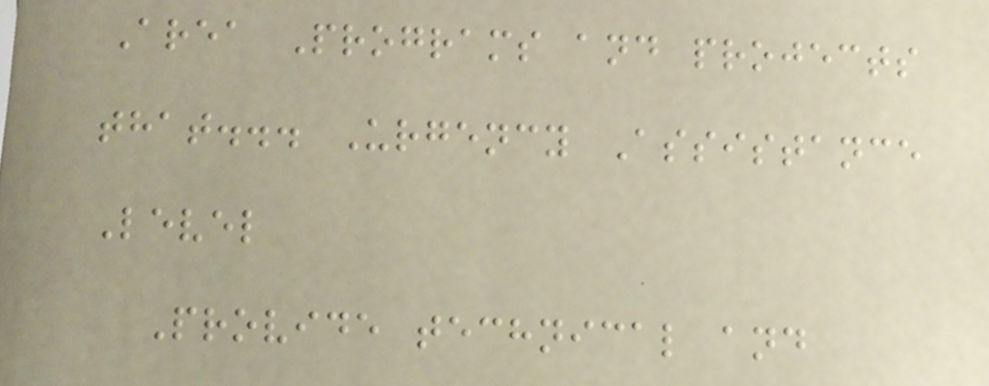Area Programs and projects
that... Urgency Assistance
Level
Provide technical and
